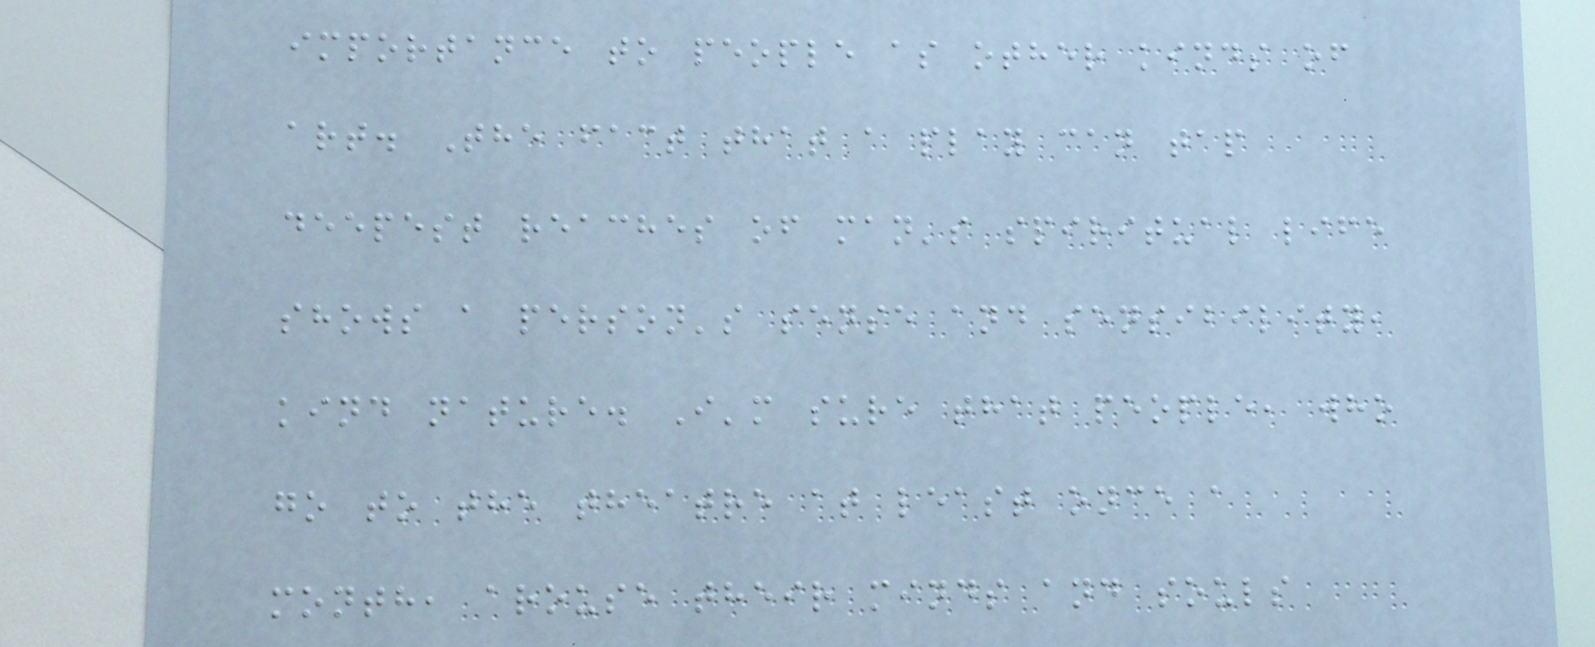importance to people as other kinds of
art. The fact that a play can tap
deepest reaches of man's spiritual life
shows a person's sense and sensibility,
kind nature. I'm sure that people, who
go to the theatre at least once a
month, arouse their minds and souls
